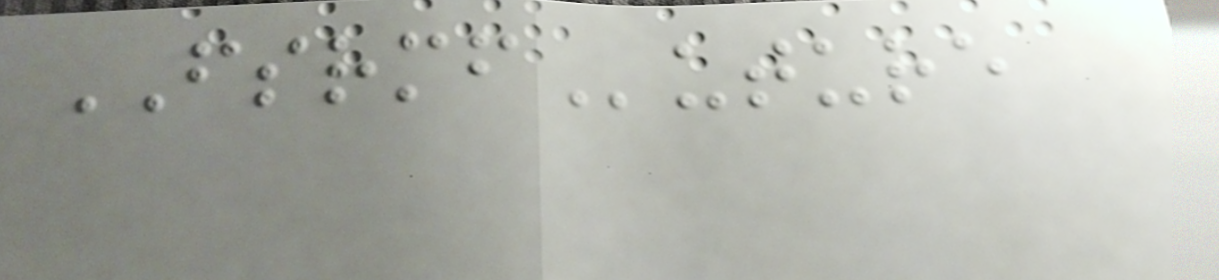FSRMFuture
